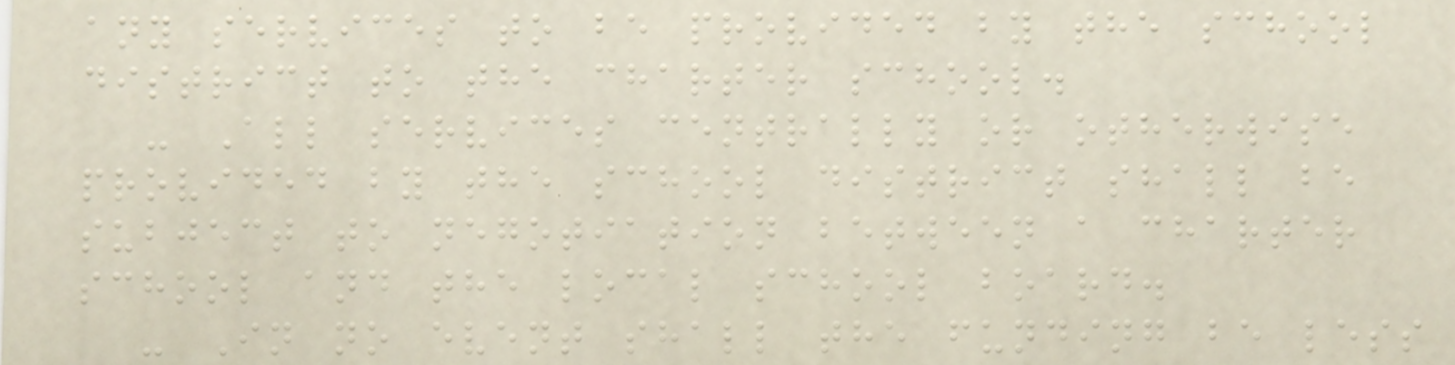any services to be provided by the school
district to the charter school.
- All services centrally or otherwise
provided by the school district shall be
subject to negotiation between a charter
school and the local school board.
- In no event shall the funding be less
